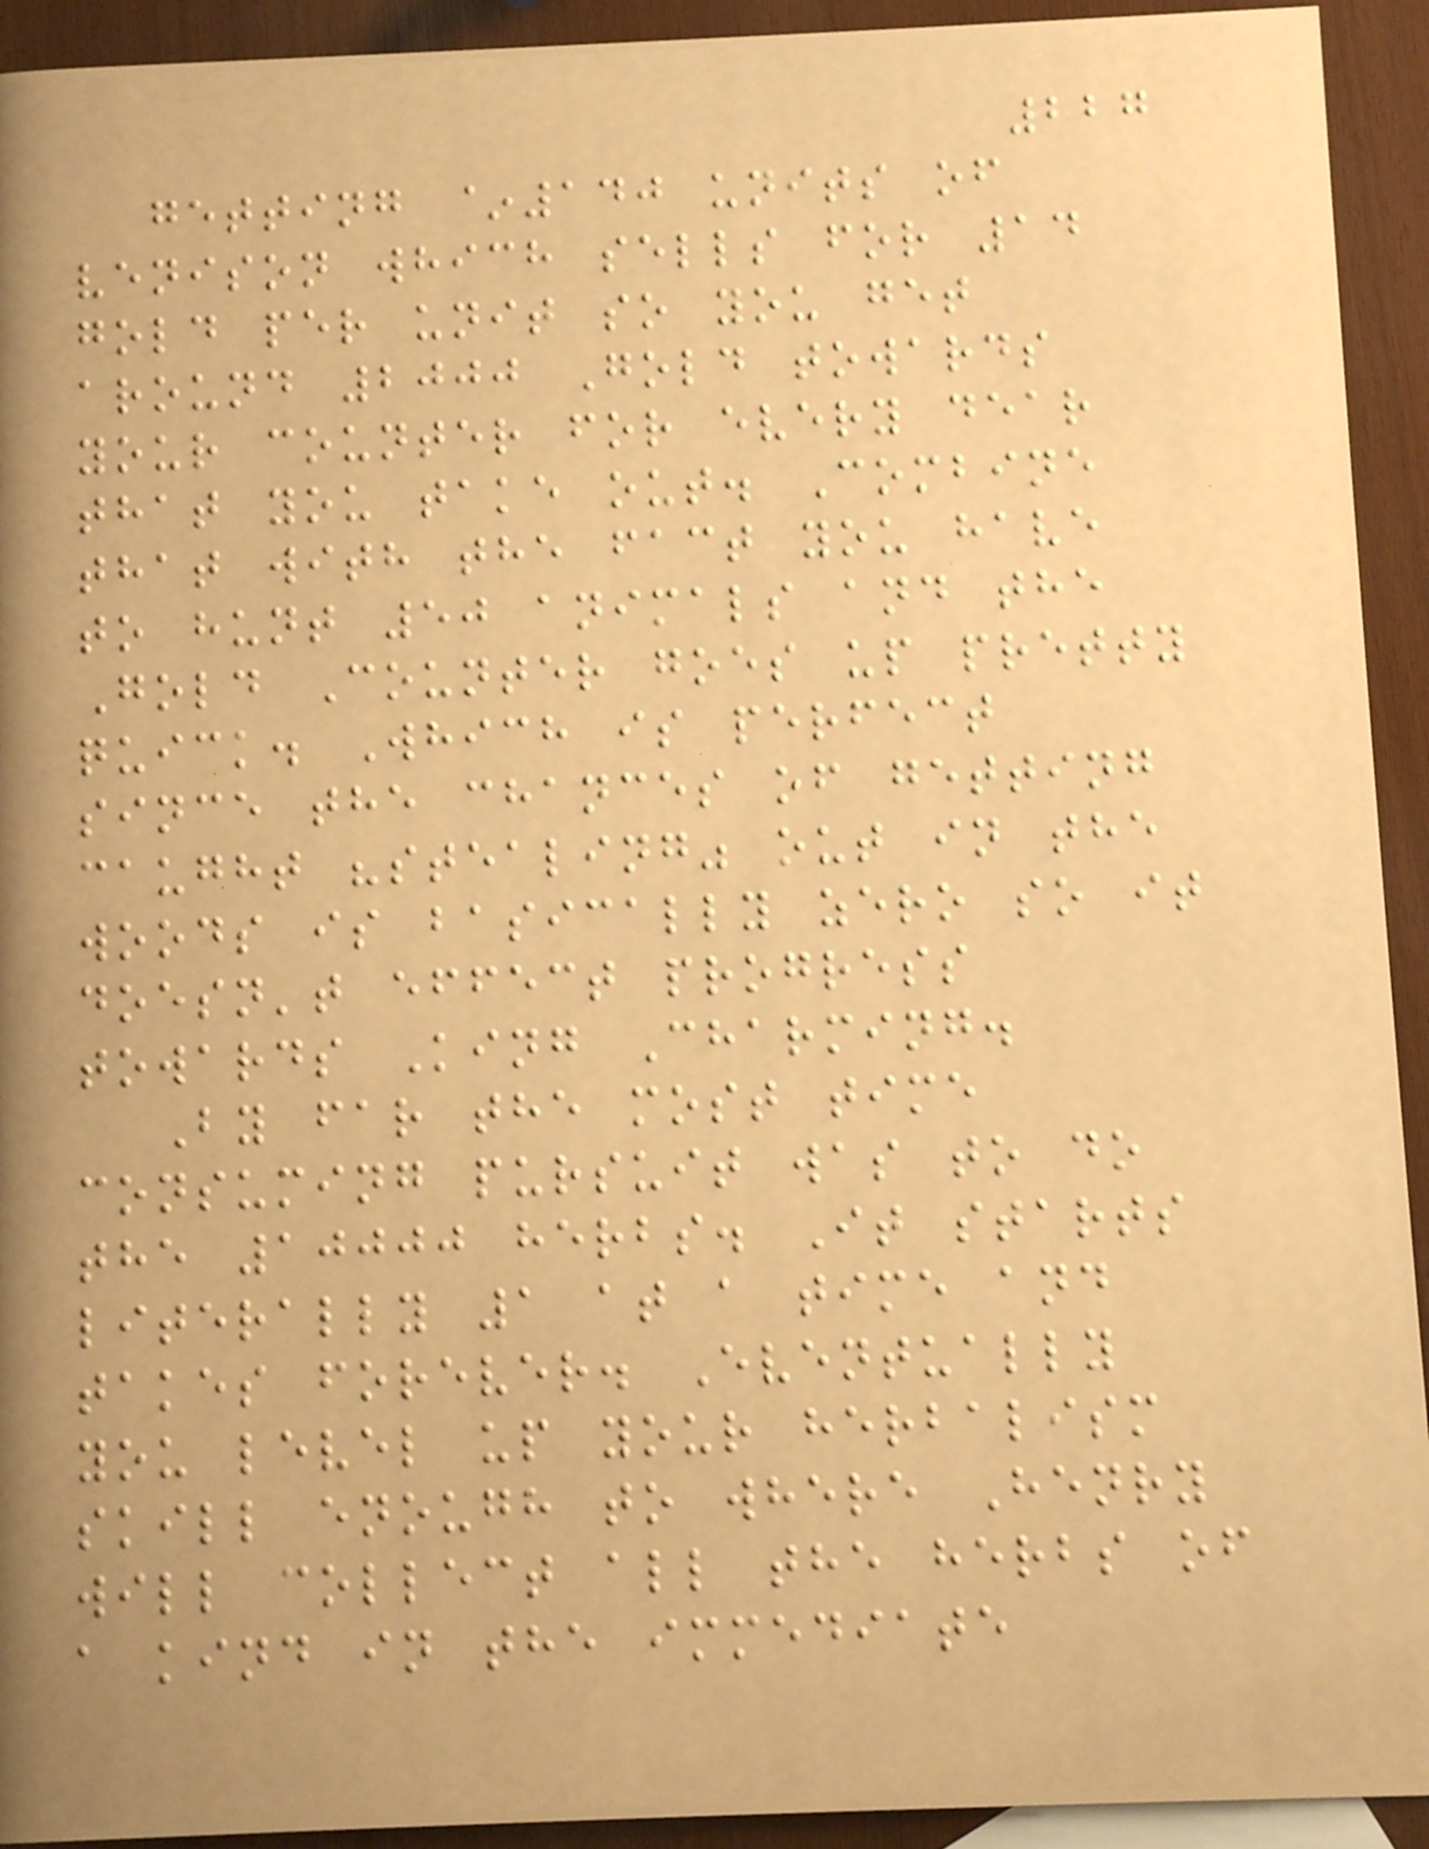227
getting ~140 units of
venison which sells for 14
gold per unit so you get
around 2000 Gold towards
your counter for every dear
that you take out. Combine
that with the fact you have
to hunt 50 animals and the
Gold Counter goes up pretty
quick. Which is perfect
since the chances of getting
caught "stealing" out in the
woods is basically zero so it
doesn't effect progress
towards King Charming.
By far the most time
consuming pursuit was to do
the 10000 herbs. It starts
literally 1 at a time and
takes forever. Eventually
you level up your herbalism
skill enough to where Henry
will collect all the herbs of
a kind in the immediate
